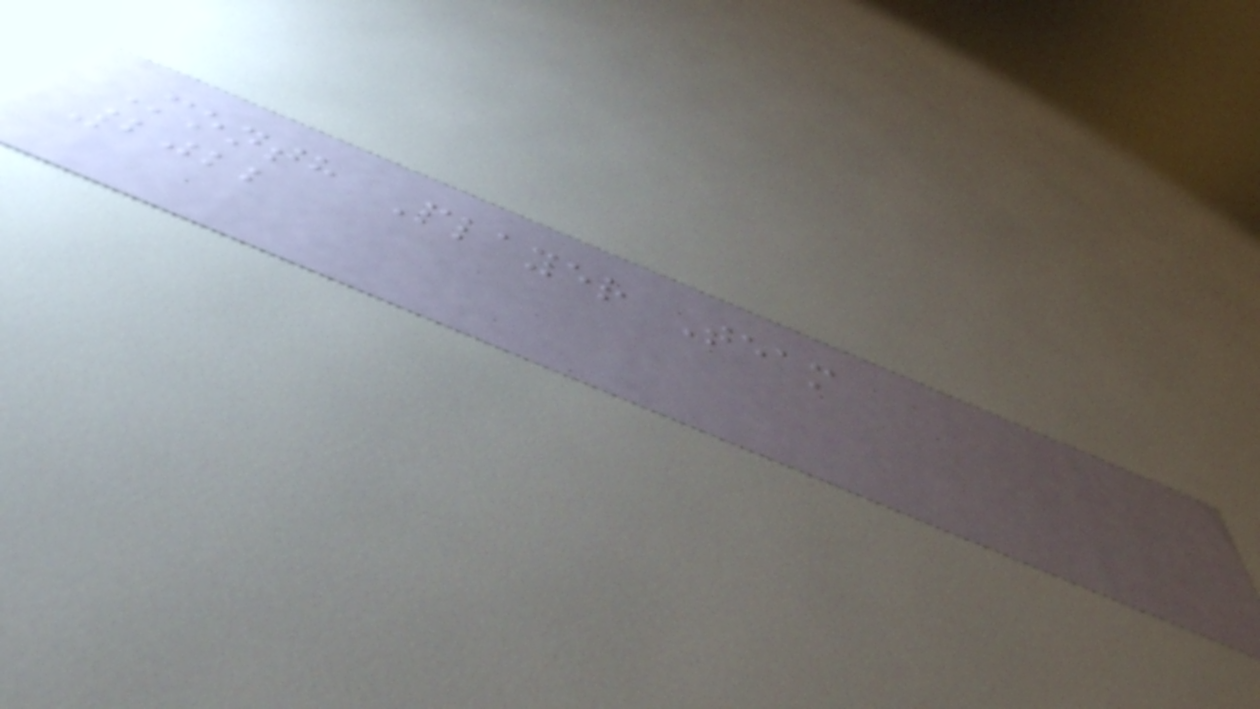Month Player Team
2022
